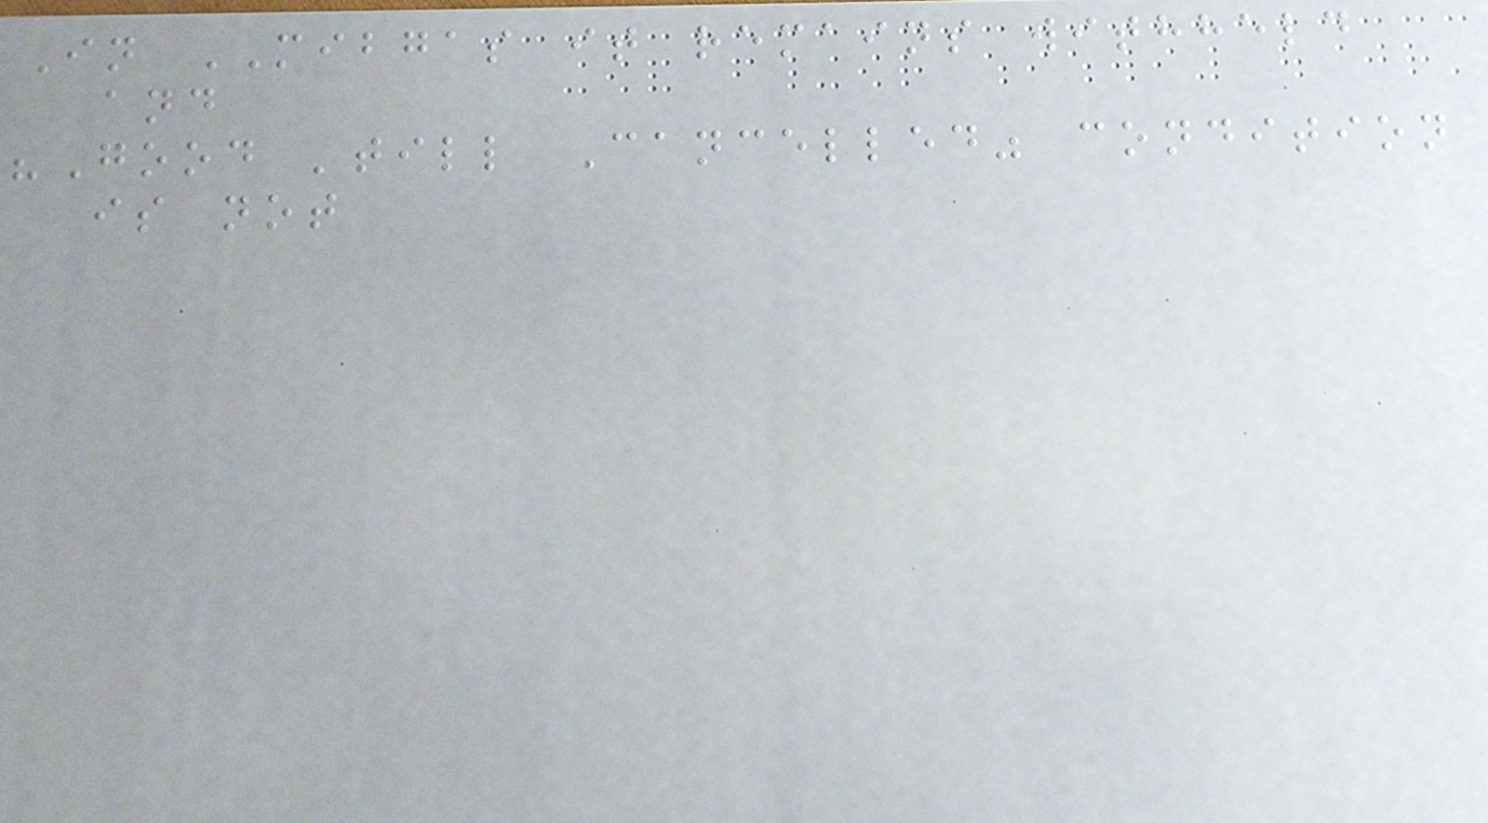In MIBGAS it remains withheld
and
"Good 'till Cancelled" condition
is not
